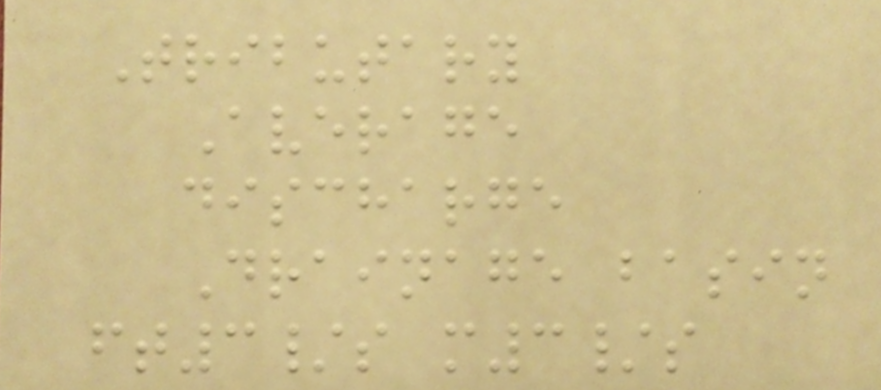Tributary
Average
discharge
Drainage basin
ft3/s m3/s
